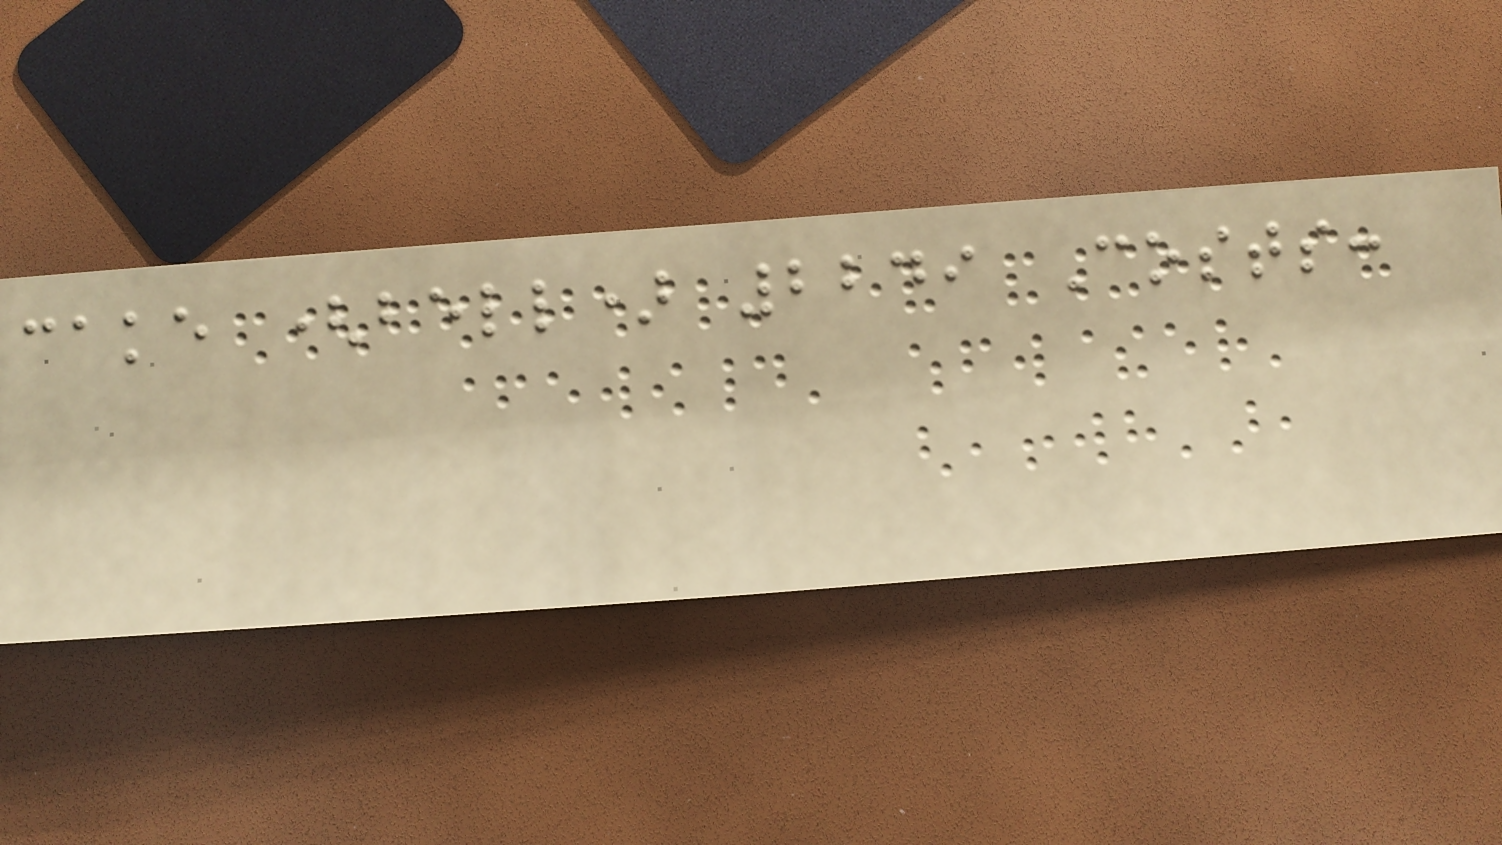cake (bell) 2249 Costs:
